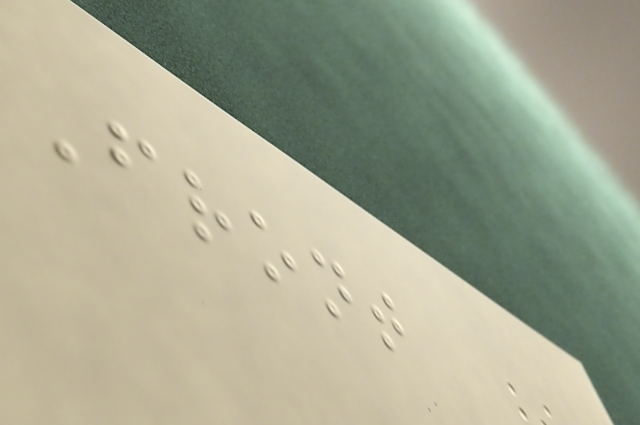Front
